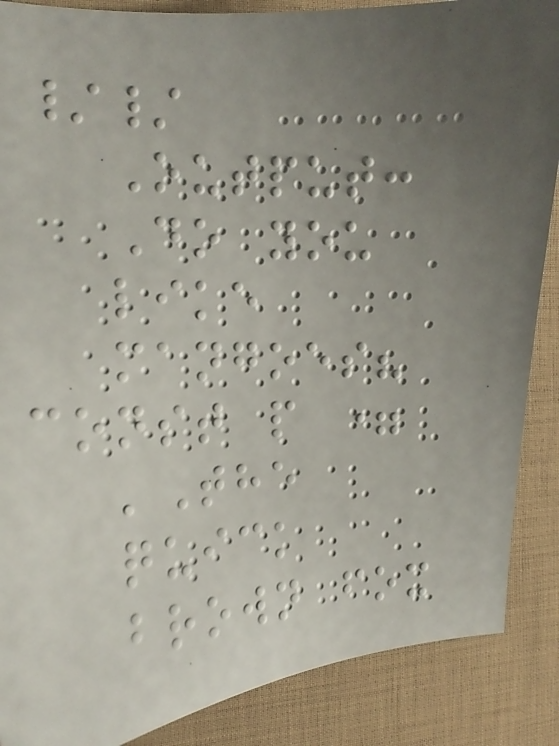//
Output:
Do you
like
mangoes?
const p =
'The
quick
brown fox
